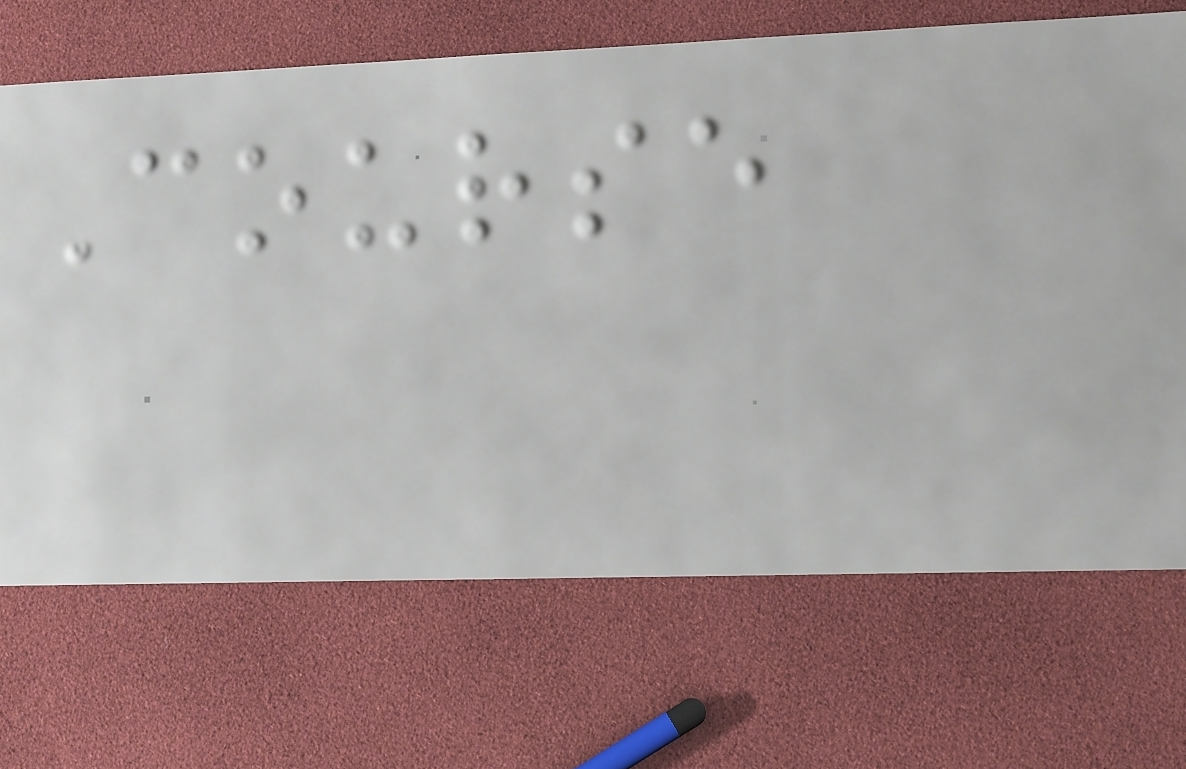Course
